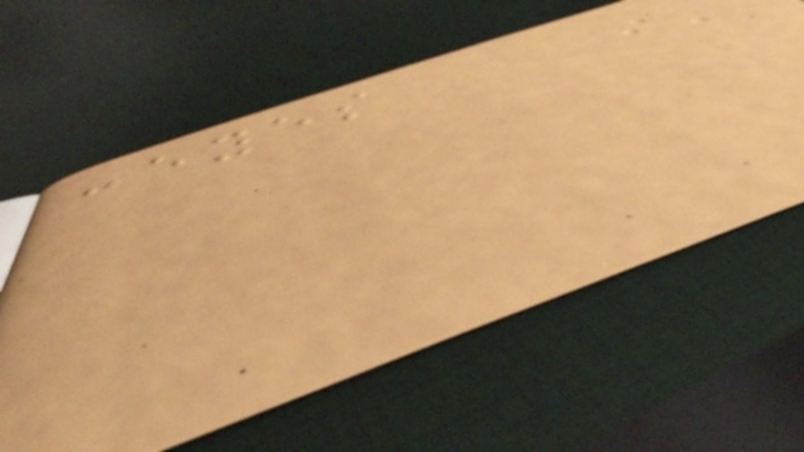:eyes
